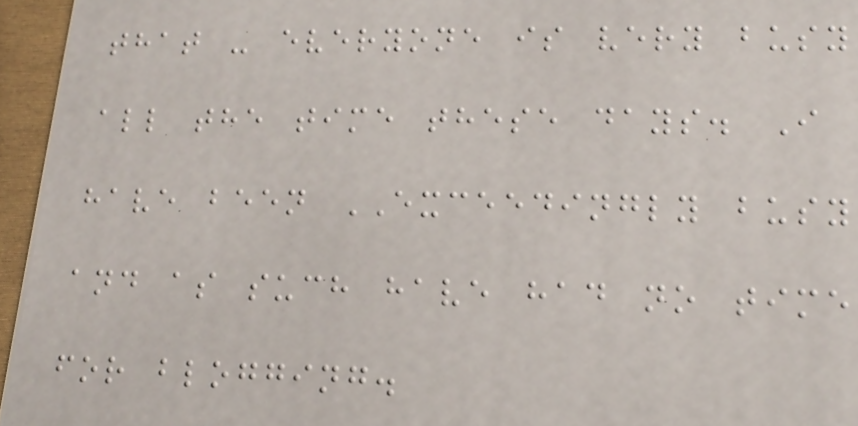that - everyone is very busy
all the time these days. I
have been EXCEEDINGLY busy
and as such have had no time
for blogging.
